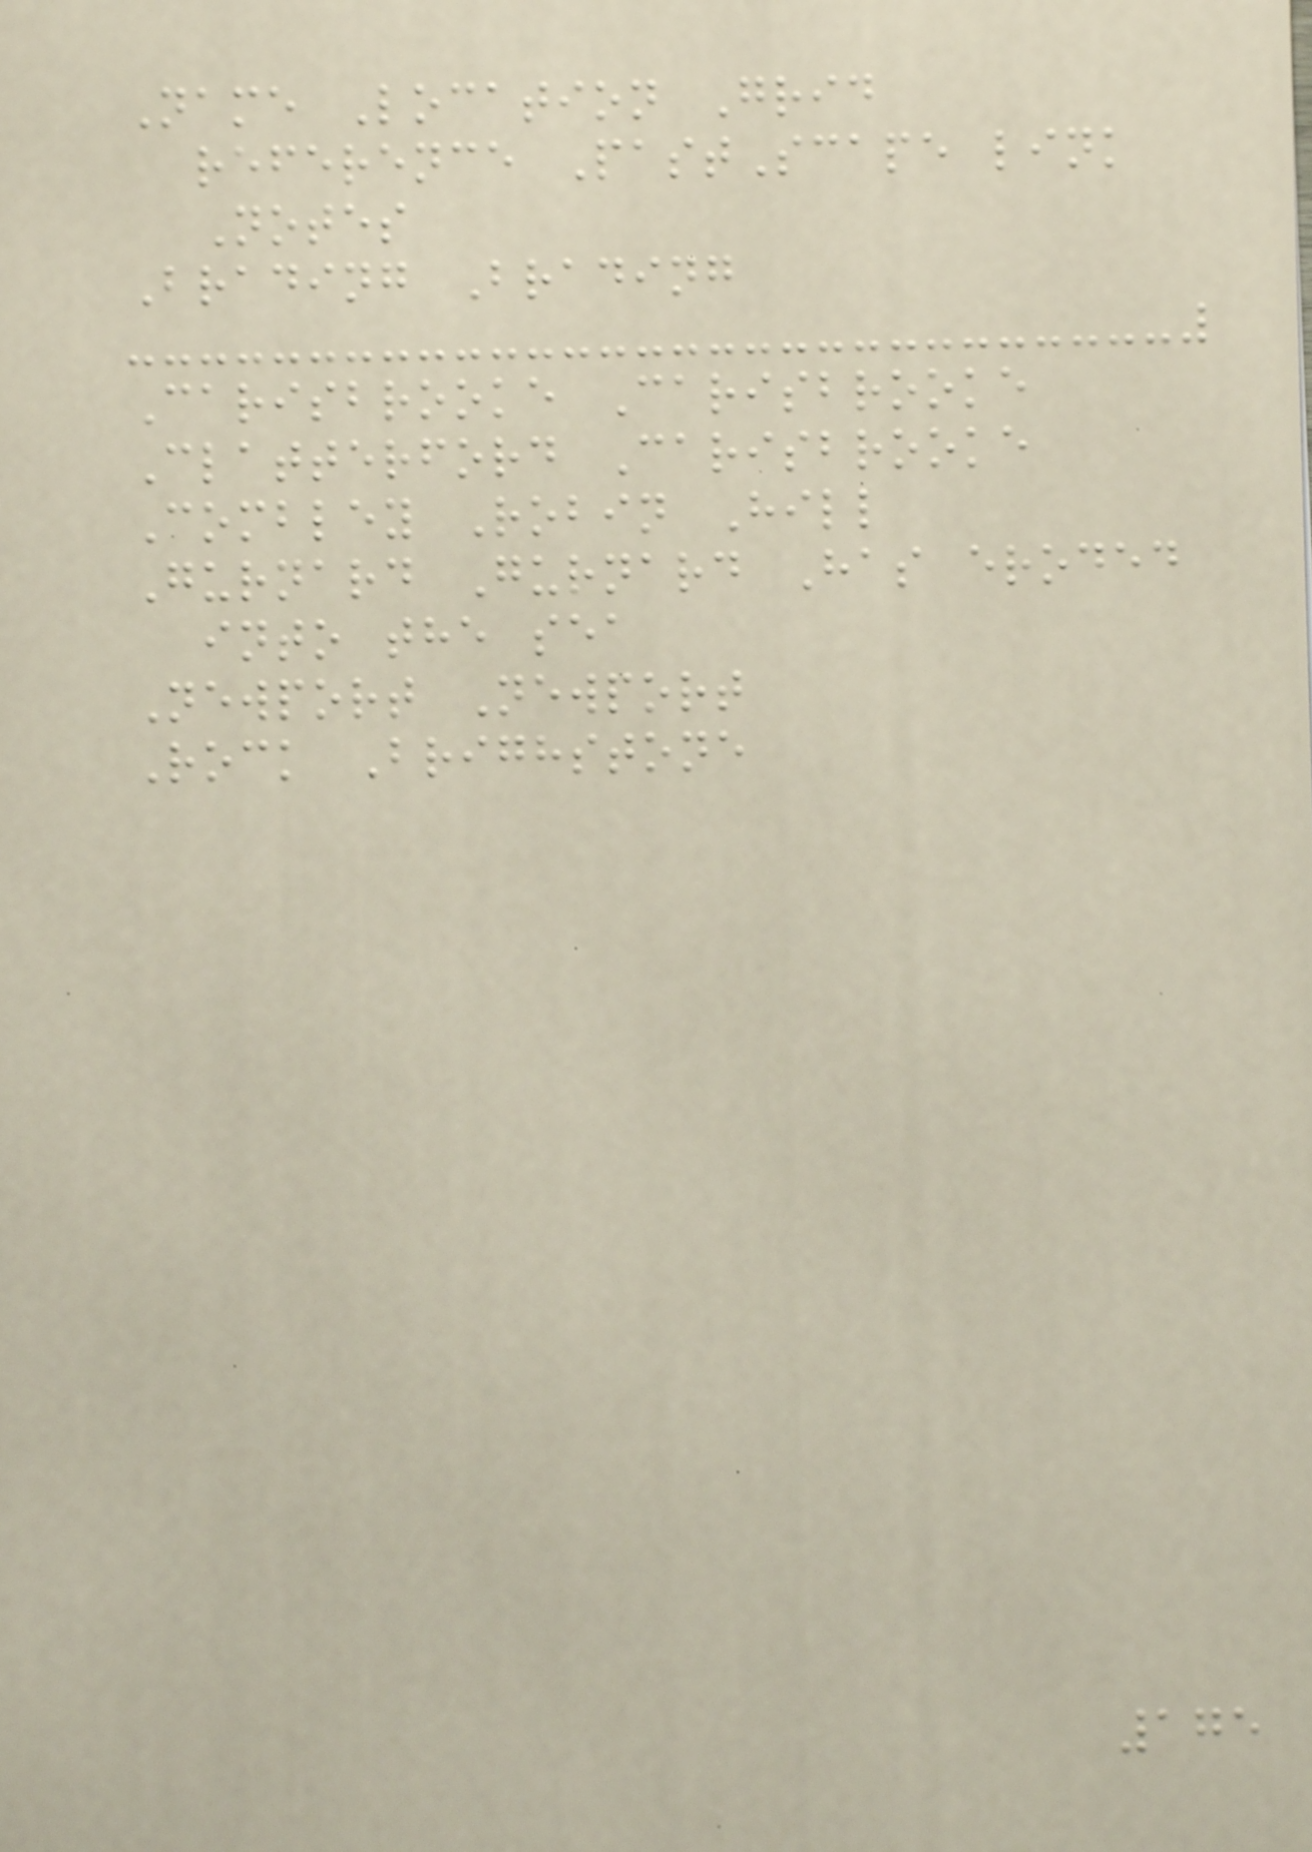Name Location Grid
reference PastScape link
Notes
Brading Brading
Carisbrooke Carisbrooke
Clatterford Carisbrooke
Combley Robin Hill
Gurnard Gurnard Has eroded
into the sea
Newport Newport
Rock Brighstone
175
